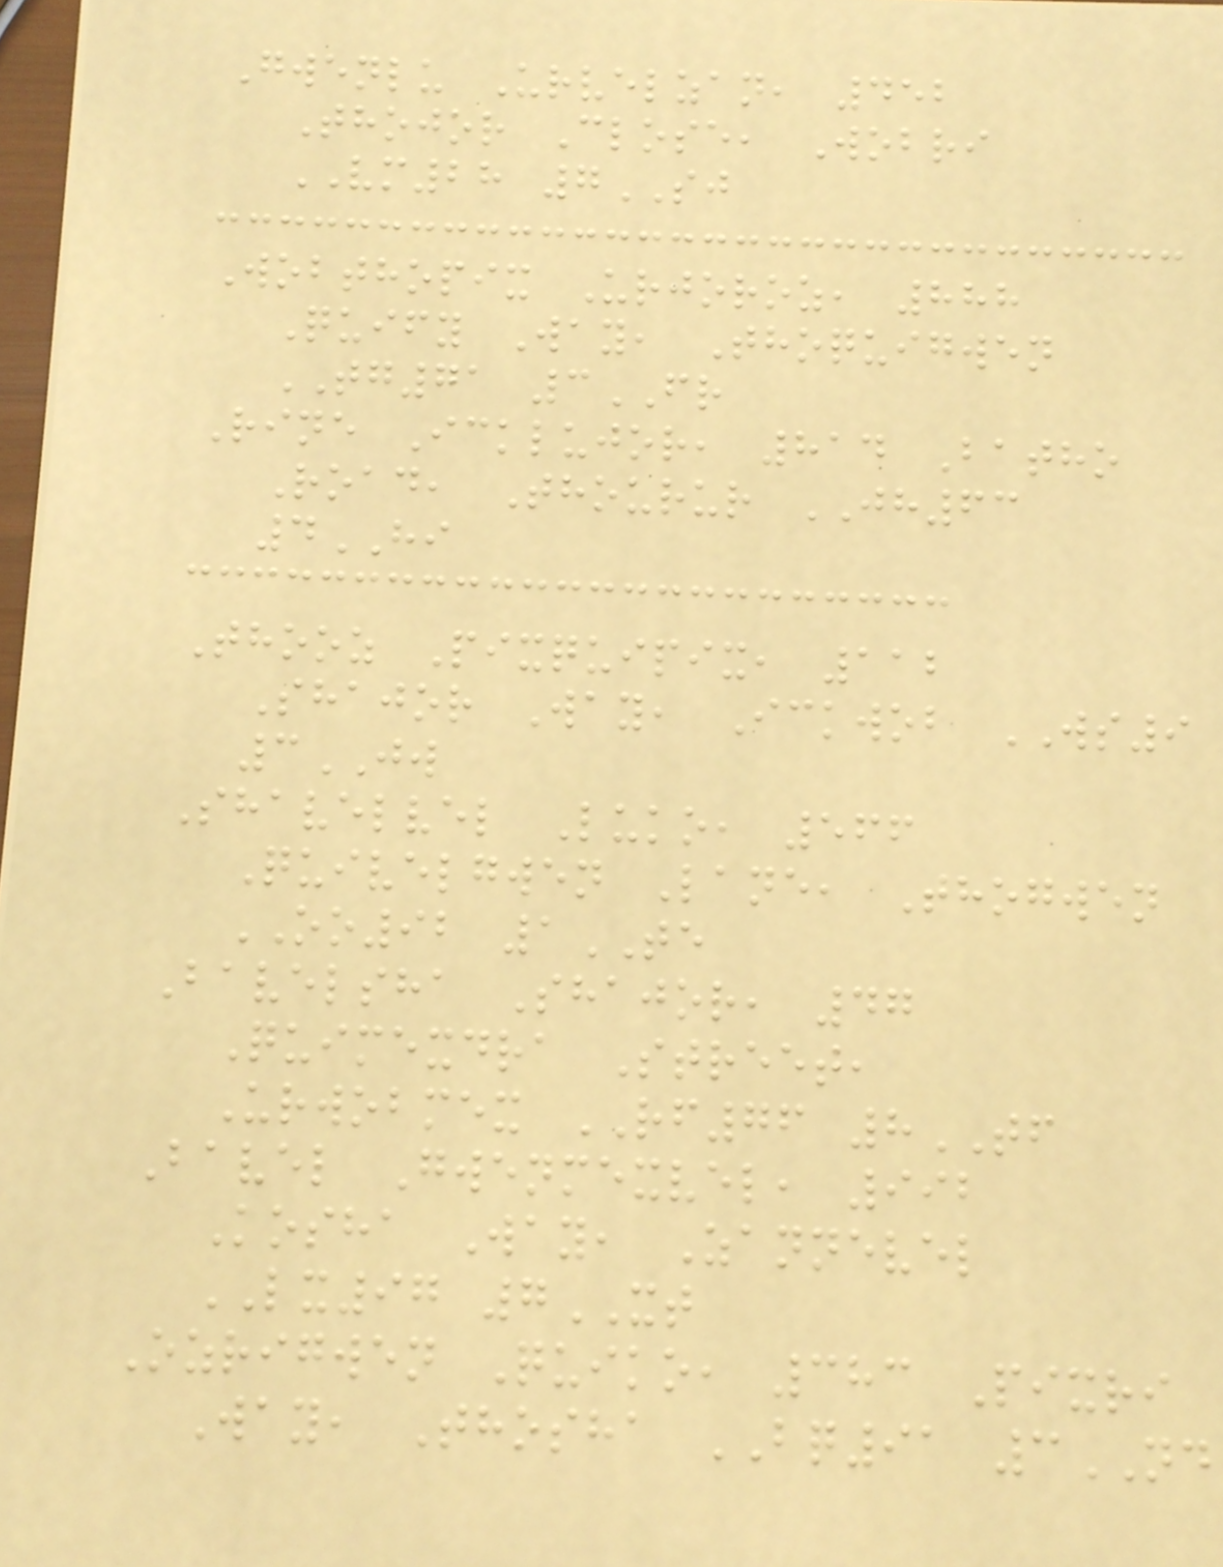Gwenlu Urvelzan, 452
Thojor Close, Wobri
VM28 7SJ
Wobthopix Urjoroz, 888
Quify Way, Thoquigwen
TG71 3FR
Rine Icklujor, 814 Batho
Road, Thourur JH63
4HI
Thooz Pixquipix, 112
Shajor Way, Ickwob WS9
3JW
Shavelvel Luko, 566
Quivelgwen Lane, Thogwen
OO92 1TE
Bavelsha Shajor, 47
Quimexdra Street,
Urwobmex RF76 8TF
Bavel Gwenmexvel, 992
Kosha Way, Zannevel
LX97 7XT
Ozrigwen Quiko, 383 Pixri
Way, Thosha BQ91 3ND
